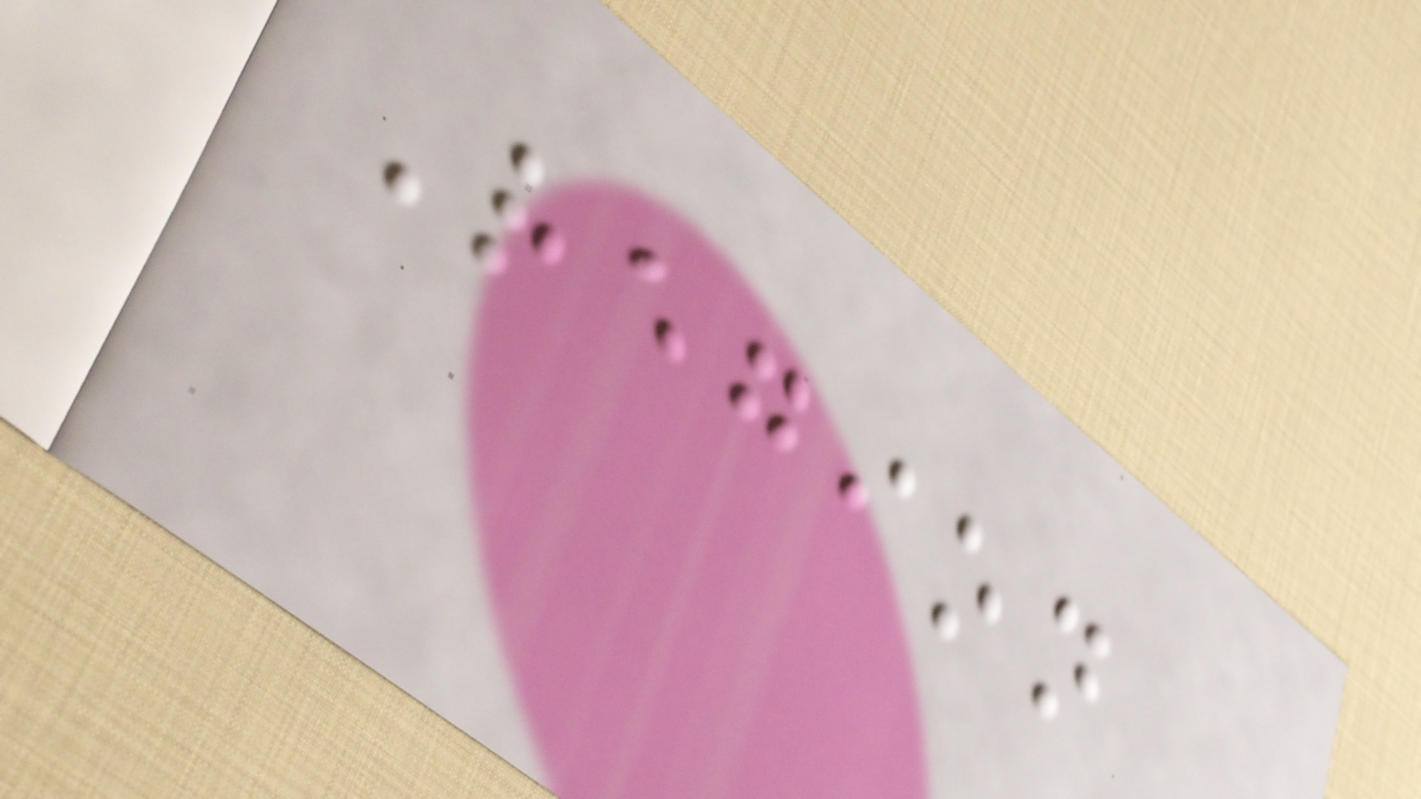Region
